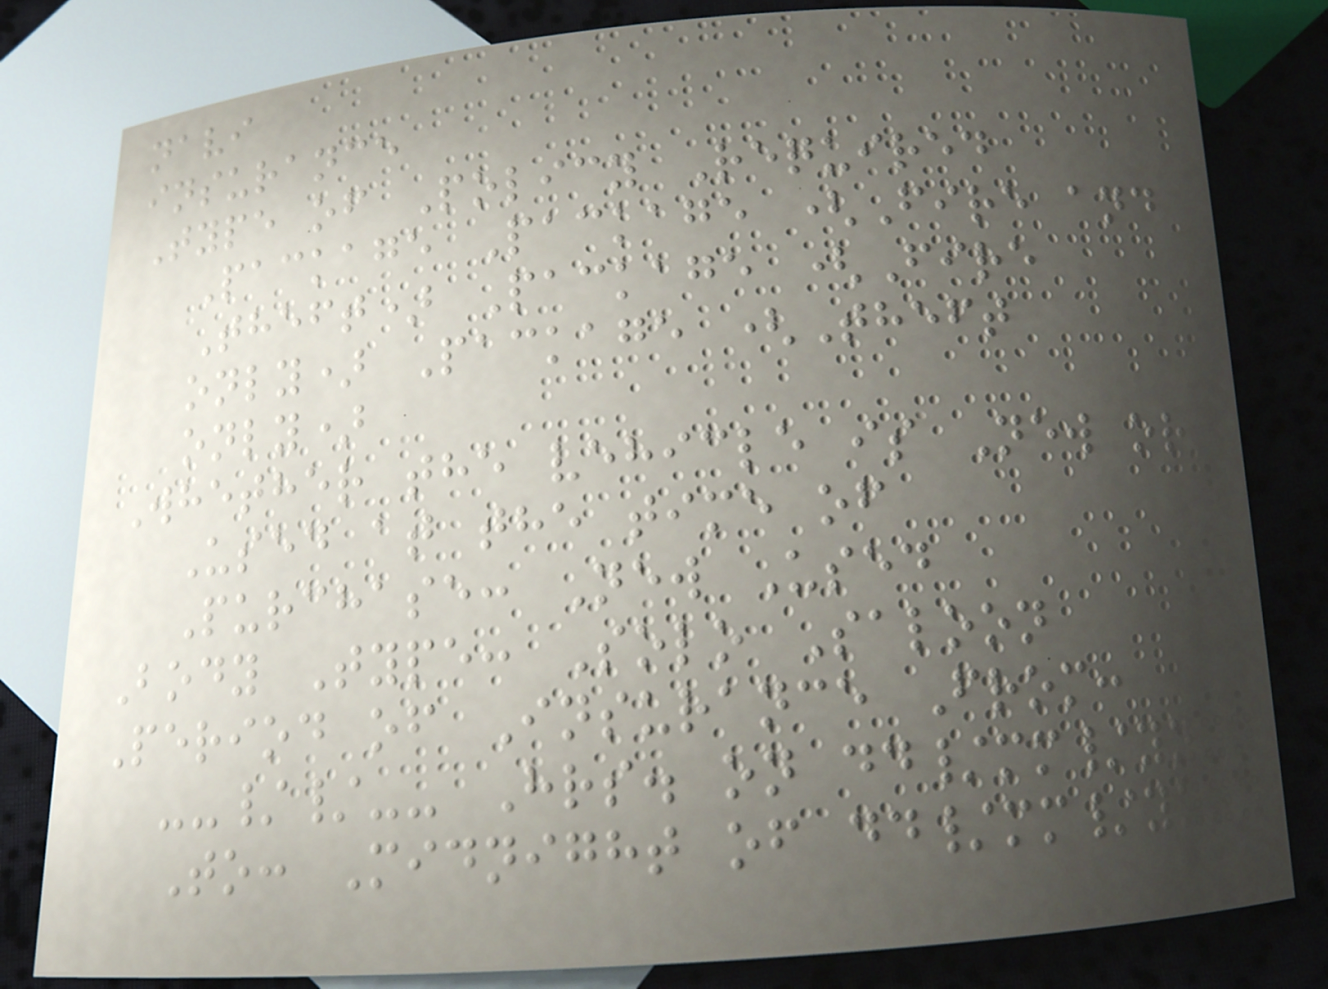navi
insurance
Type of Policy Required
Package Package (Fire and
Theft) Package (Fire
only) Package (Theft
only)
Whether the vehicle is New or
Used at the time of
Purchase: New Used
Body Type: Solo Saloon
Period of Insurance From:
--//-- Hrs. on dd/mm/yyyy
To: Midnight of dd/mm/yyyy
